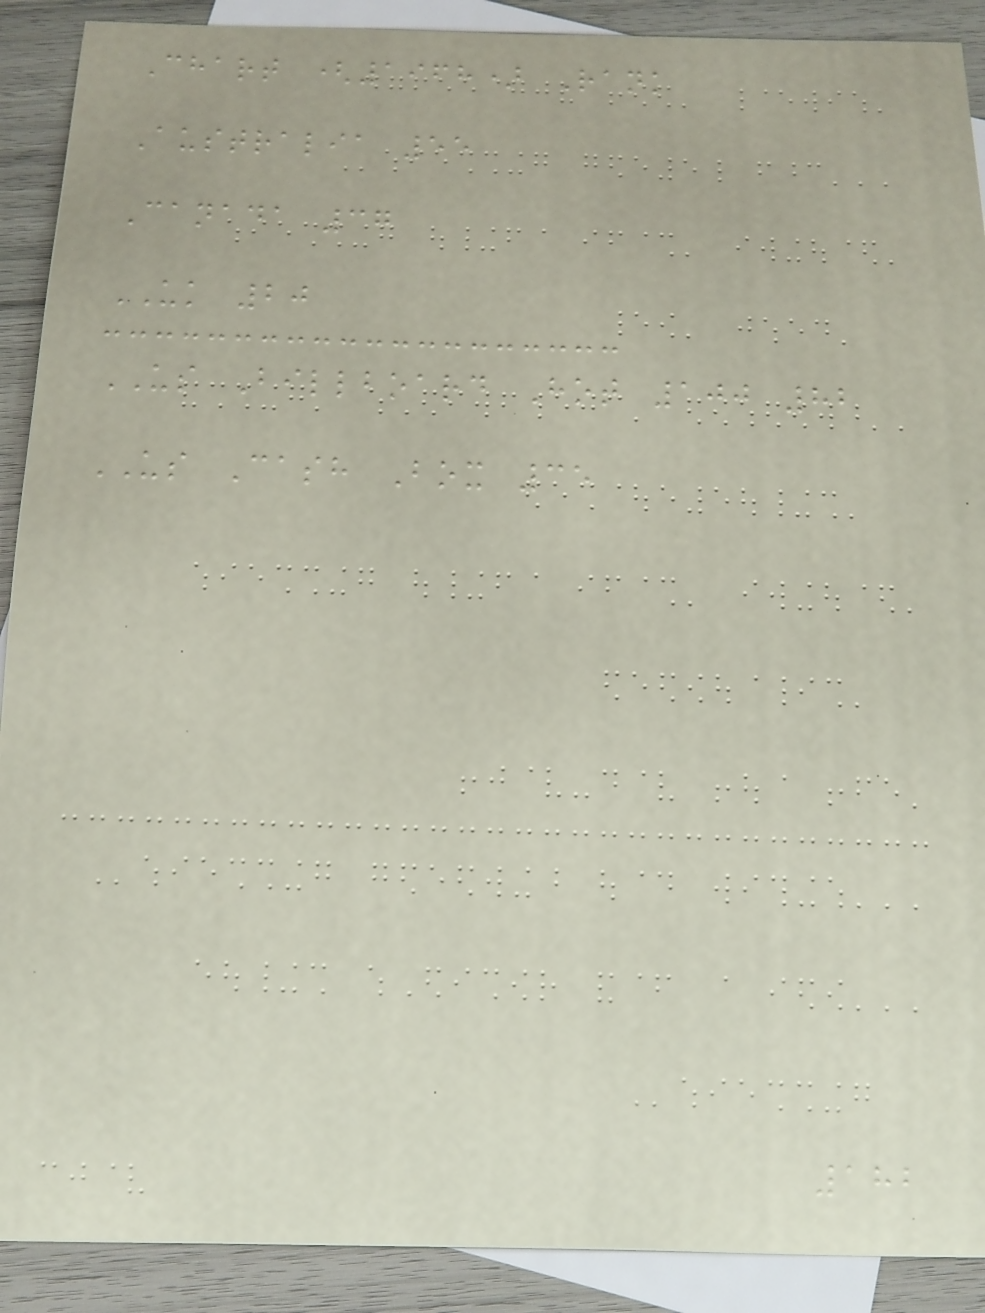Chart (1968) Rank
Australia 55
Canada 37
UK 20
US Billboard Hot 100 82
US Cash Box 35
182
